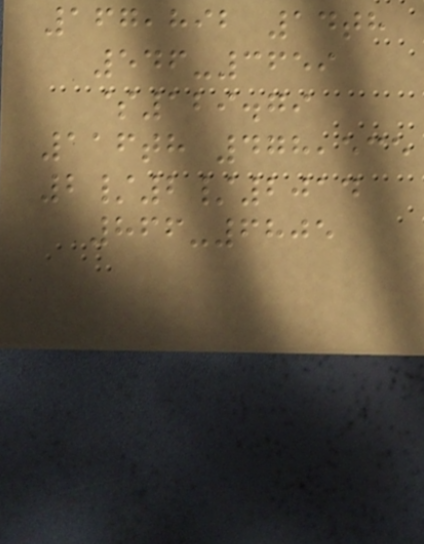167,892 14th
546-3659
$129.79
116th 478,535
2/2/2014
866-6805
